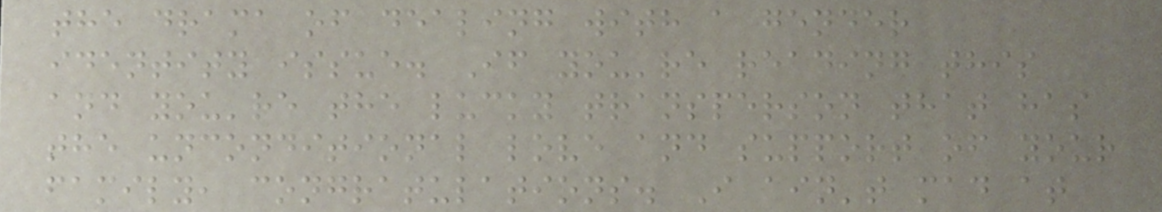the drama of dealing with a gender
identity issue. If you're reading this
and you're the lucky transperson that has
the unconditional love and support of your
family, congratulations. I ain't mad at
